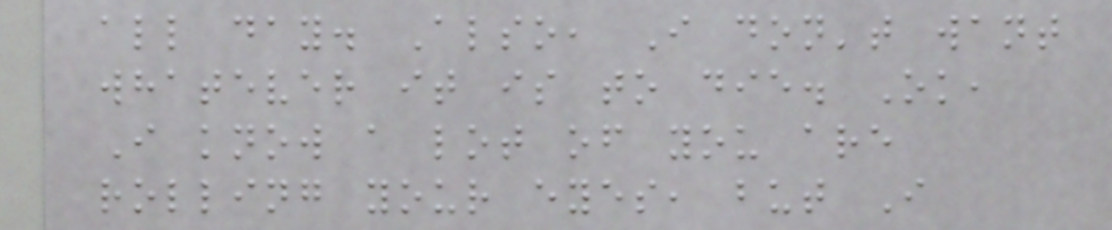all day. Also, I don't want
whatever it is to die. Ok,
I know a lot of you are
rolling your eyes, but I
